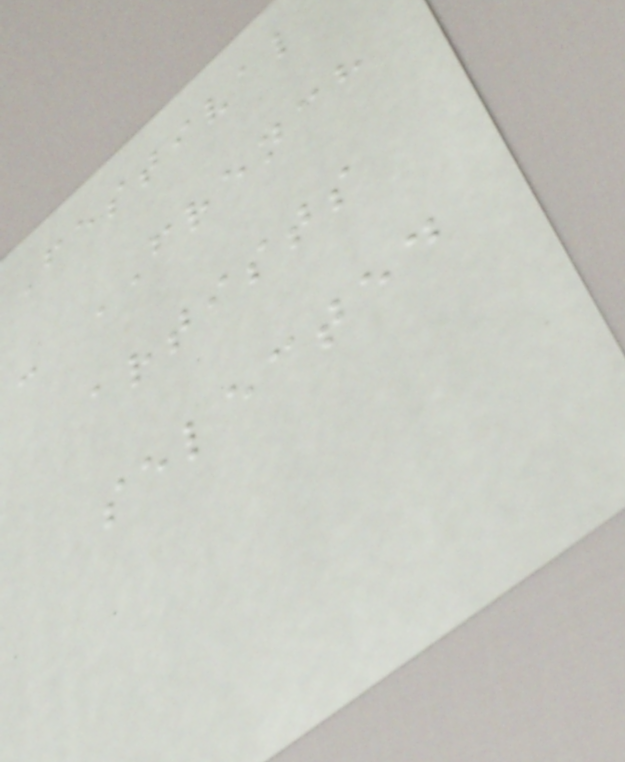Festival
- FRENCH
artists
selected
